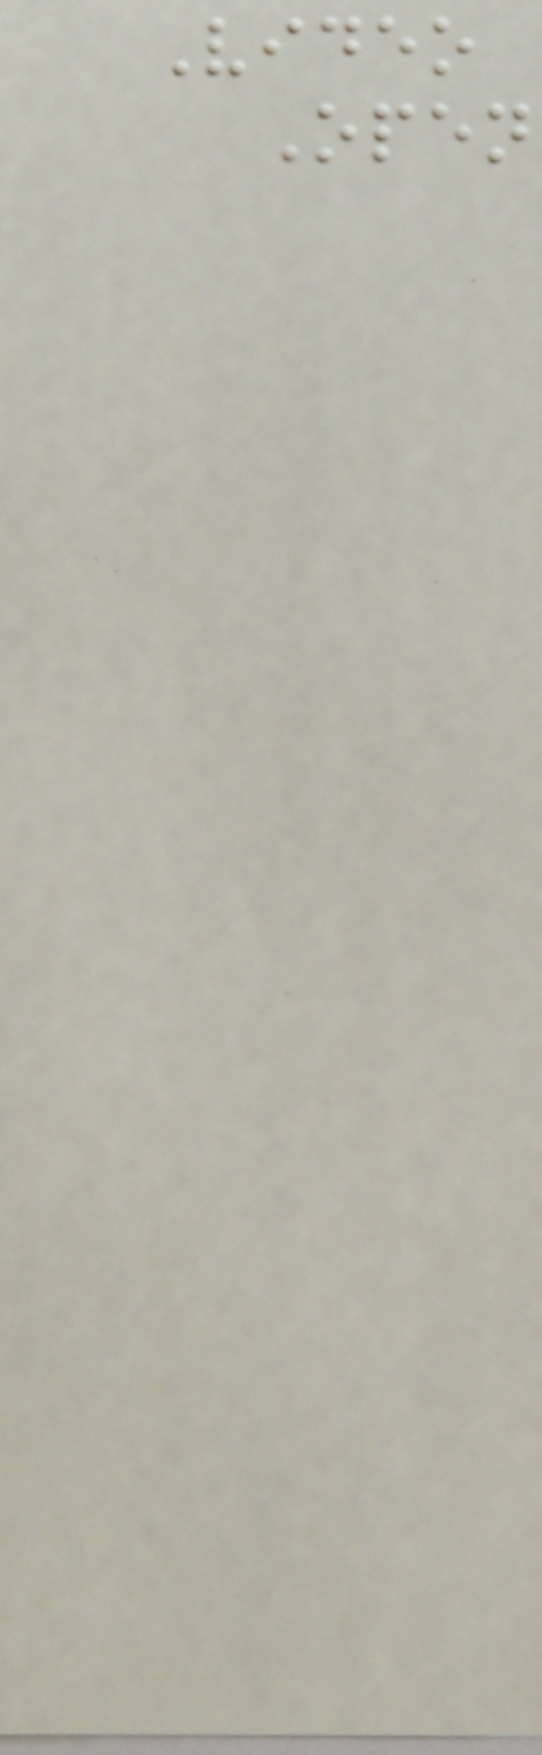Video
Open
